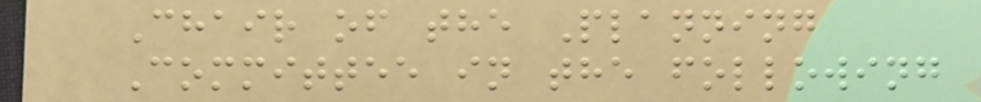Chair of the Planning
Committee in the following
